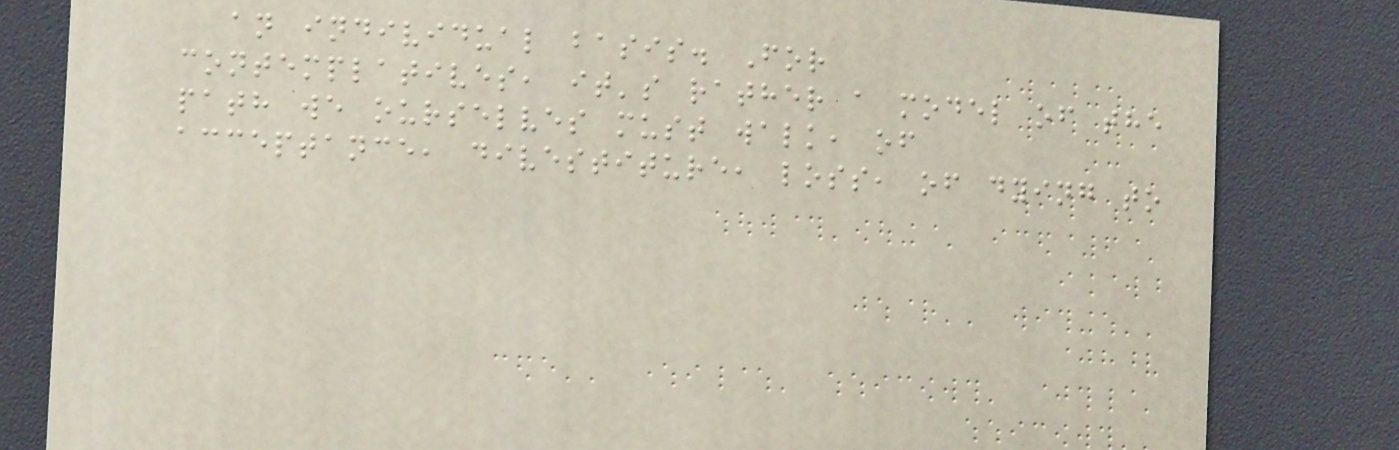an individual basis. For
contemplatives, it's rather a model of the
path we ourselves must walk, of
acceptance, divestiture, loss, of dying to
